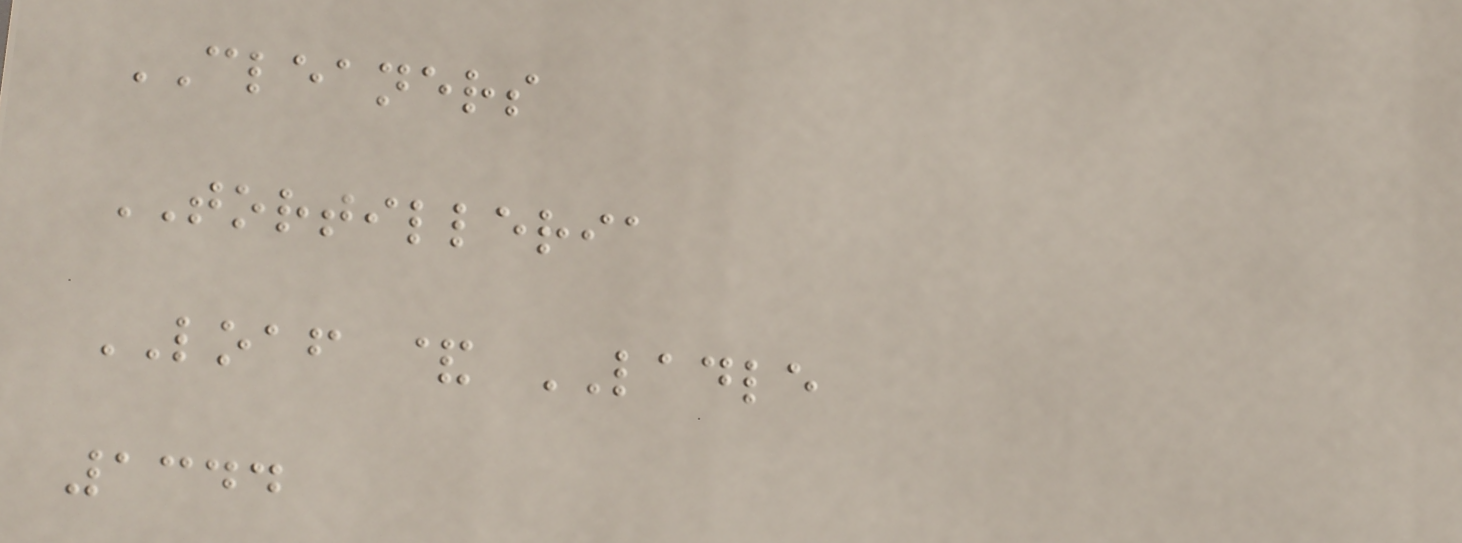CLEANERS
TORTILLERIA
LOAF & LADLE
1344
